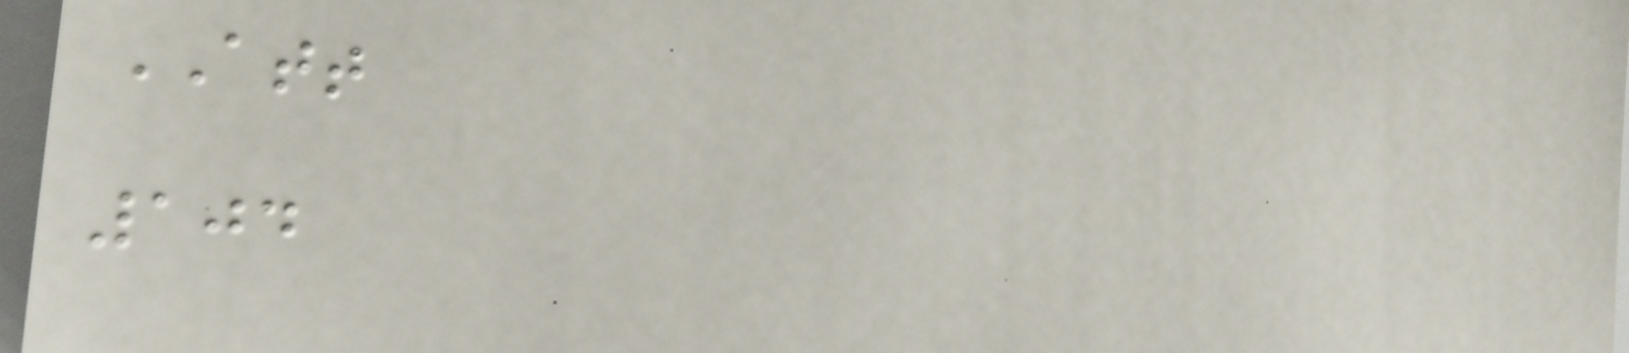ATT
104
